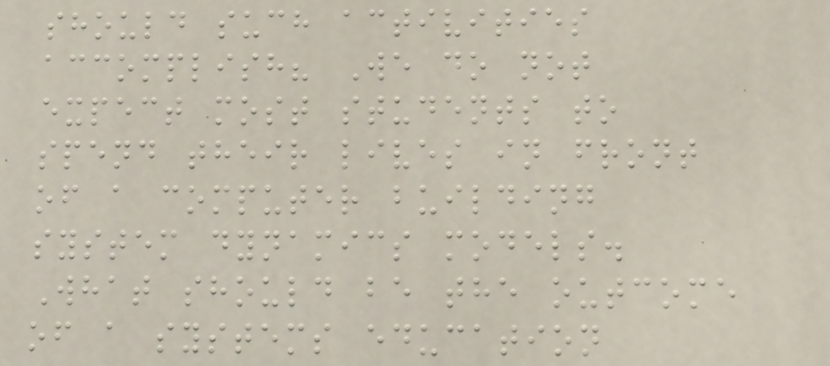should such activities
accomplish? We do not
expect most students to
spend their lives in front
of a computer building
system dynamics models.
What should be the outcome
of a systems education
